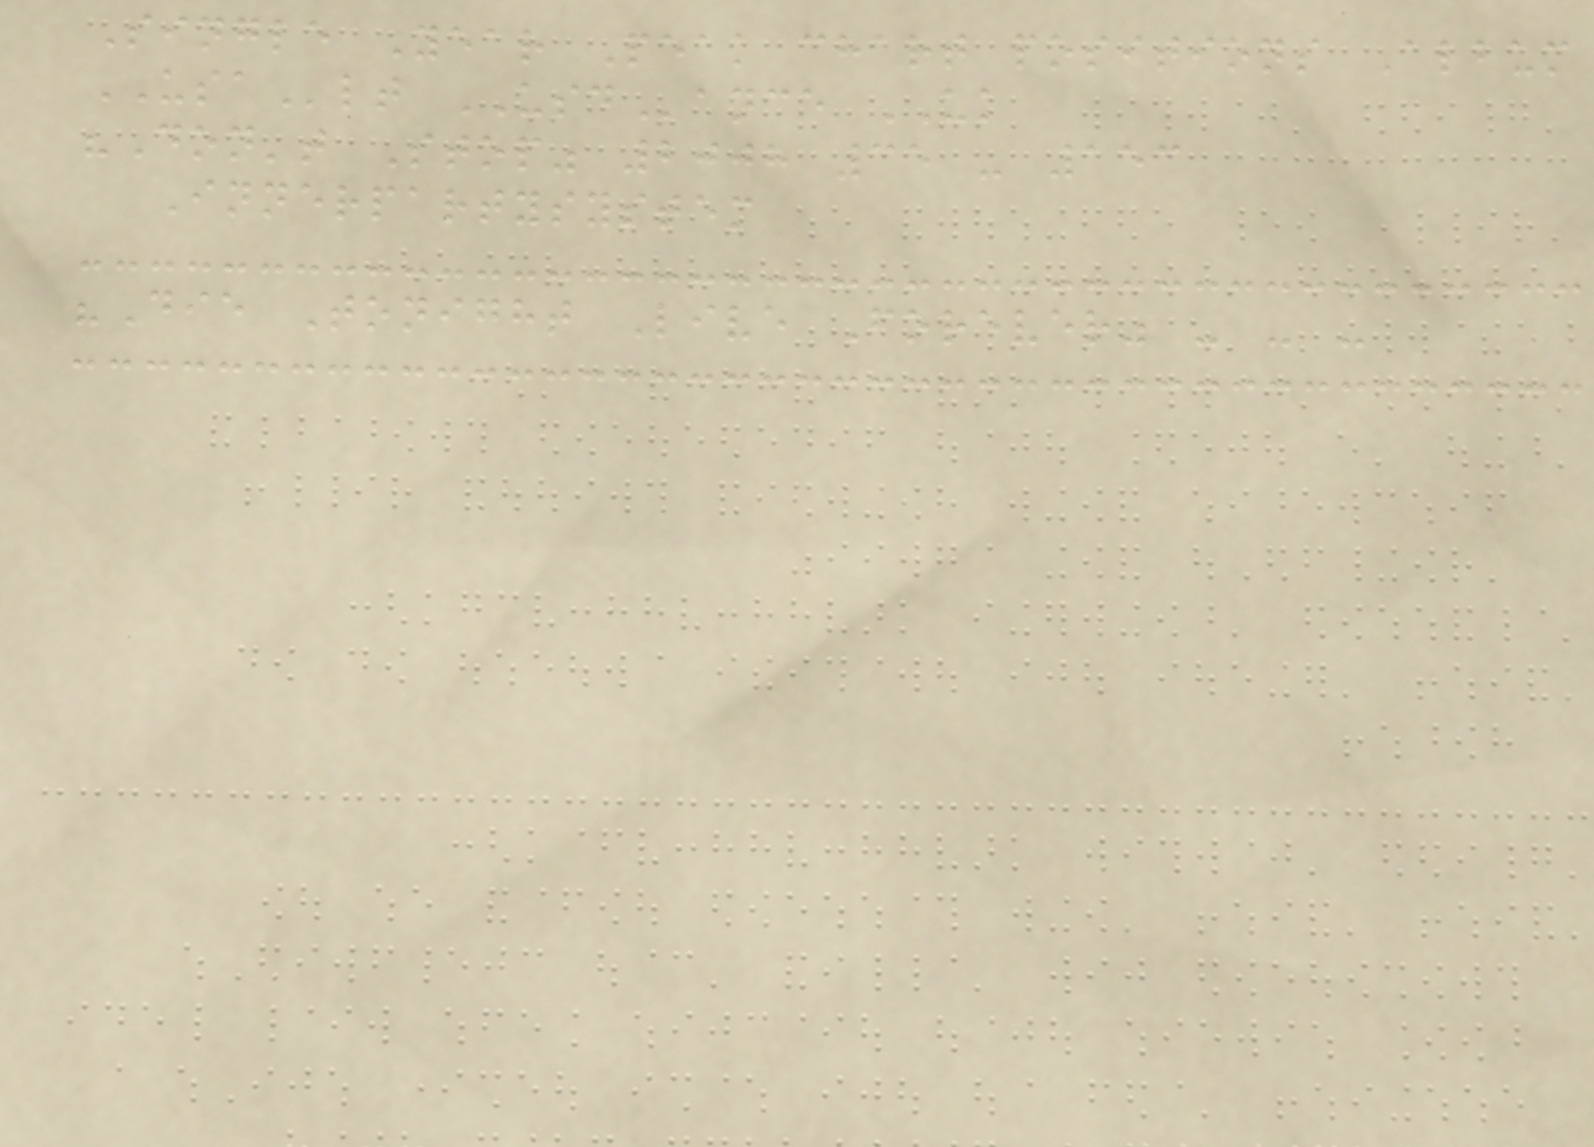Single Year Peak chart positions Album
USAlt USDance UK
"Don't Stop" 2008 35 - 153
Innerpartysystem
"Die Tonight Live Forever" - - -
